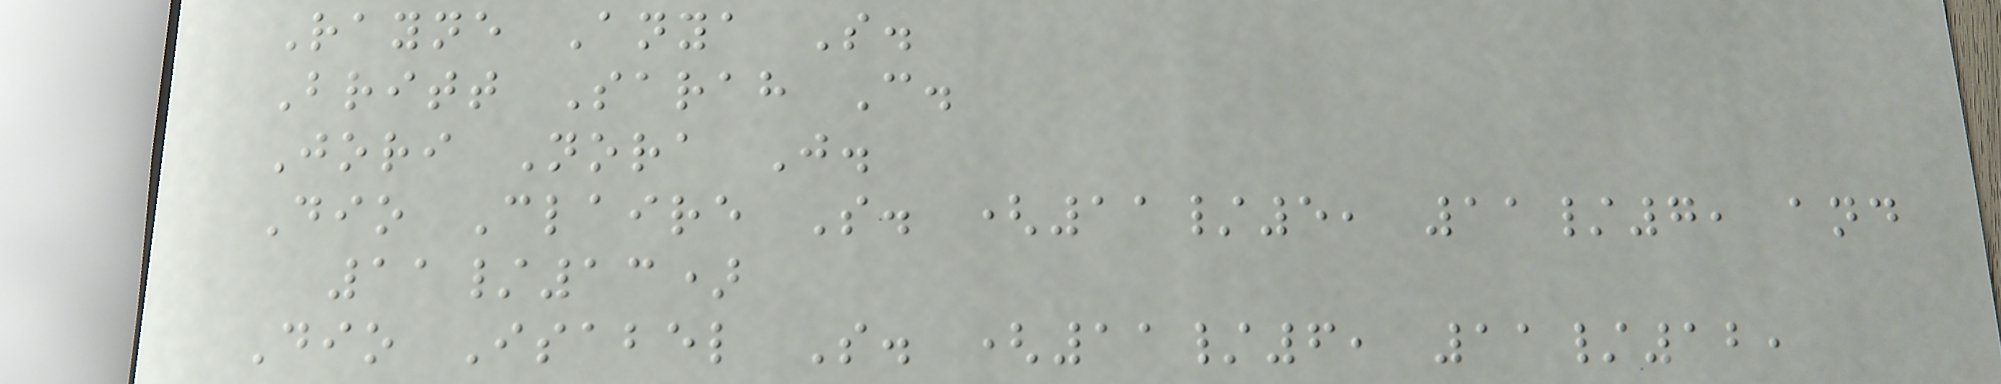Rayne Anya S.
Britt Sarah C.
Jori Nora J.
Dio Claire S. (11/5, 11/7, and
11/13)
Dio Isabel S. (11/6, 11/12,
